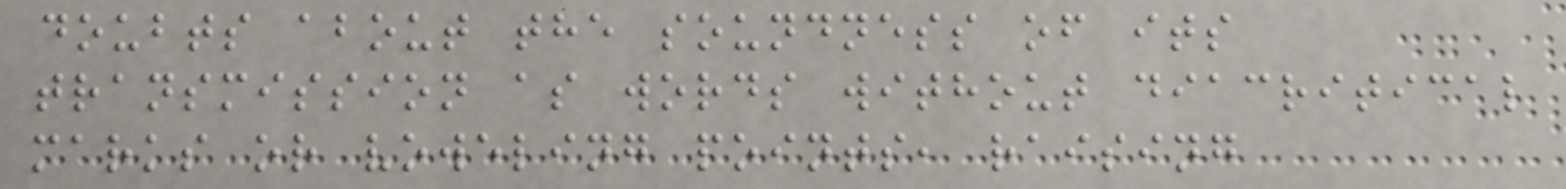doubts about the soundness of its
transmission as words without diacritical
marks or voweling points, raising
